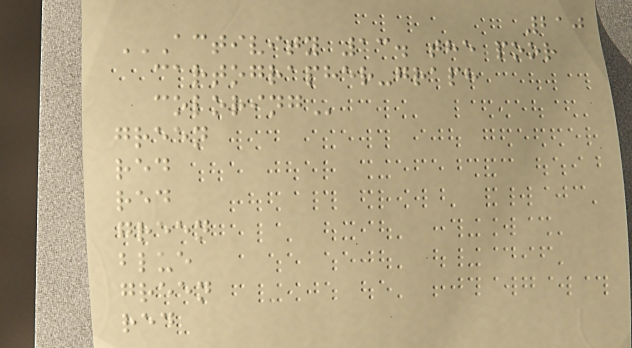210
ACTIVITY 13. THE POOR
CARTOGRAPHER-GRAPH
COLORING
green
red
red
green
blue
green
red
